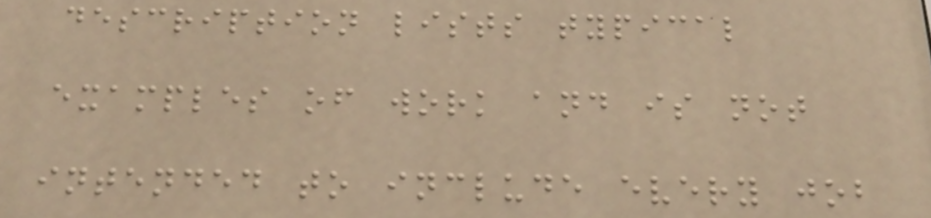description lists typical
examples of work and is not
intended to include every job
